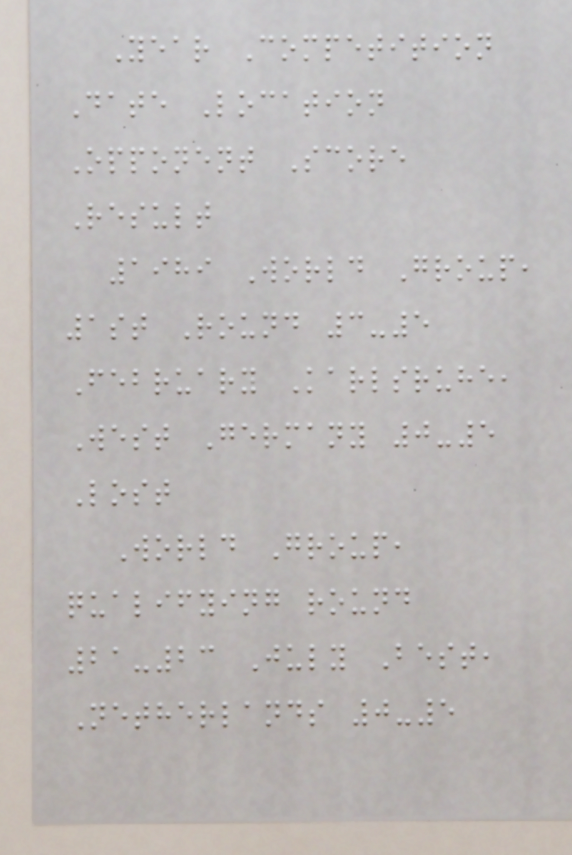Year Competition
Date Location
Opponent Score
Result
1989 World Group,
1st Round 3-5
February Karlsruhe,
West Germany 0-5
Lost
World Group,
qualifying round
21-23 July Best,
Netherlands 0-5
